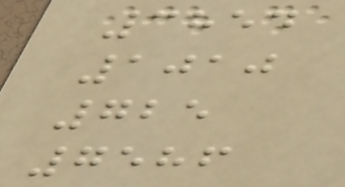3854
1010
725
7586
